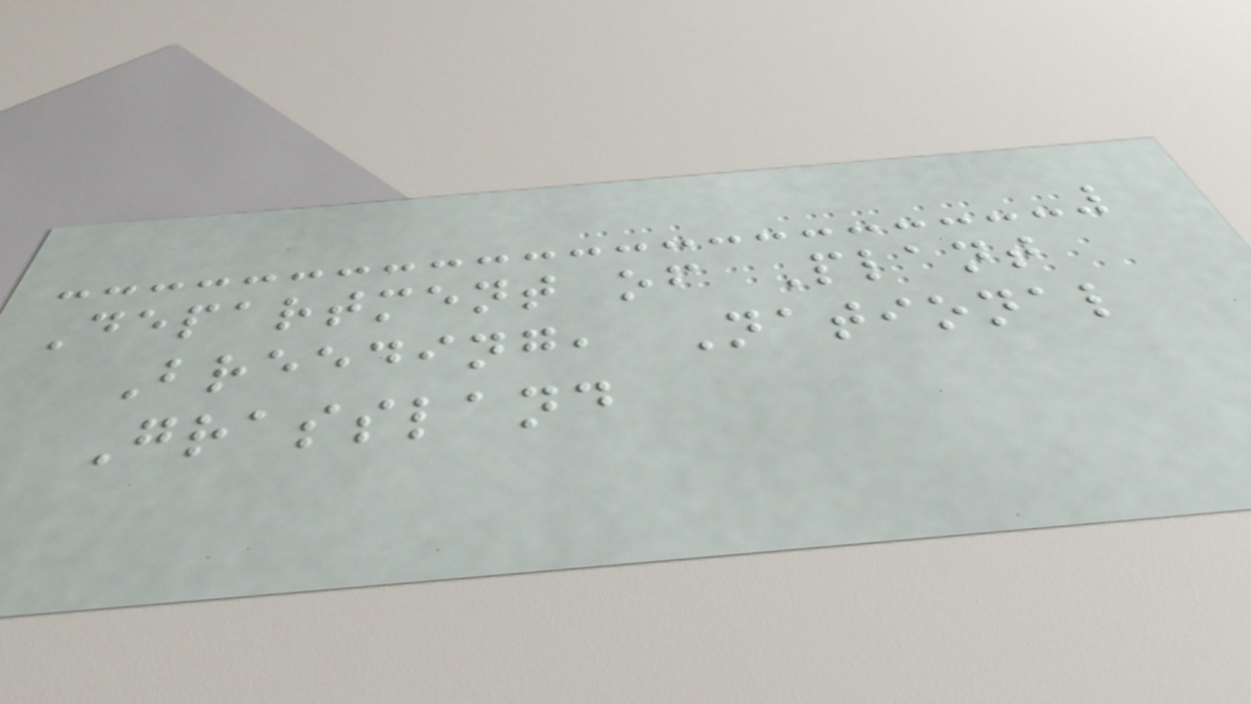Department of Plant
Breeding, National
Grassland
